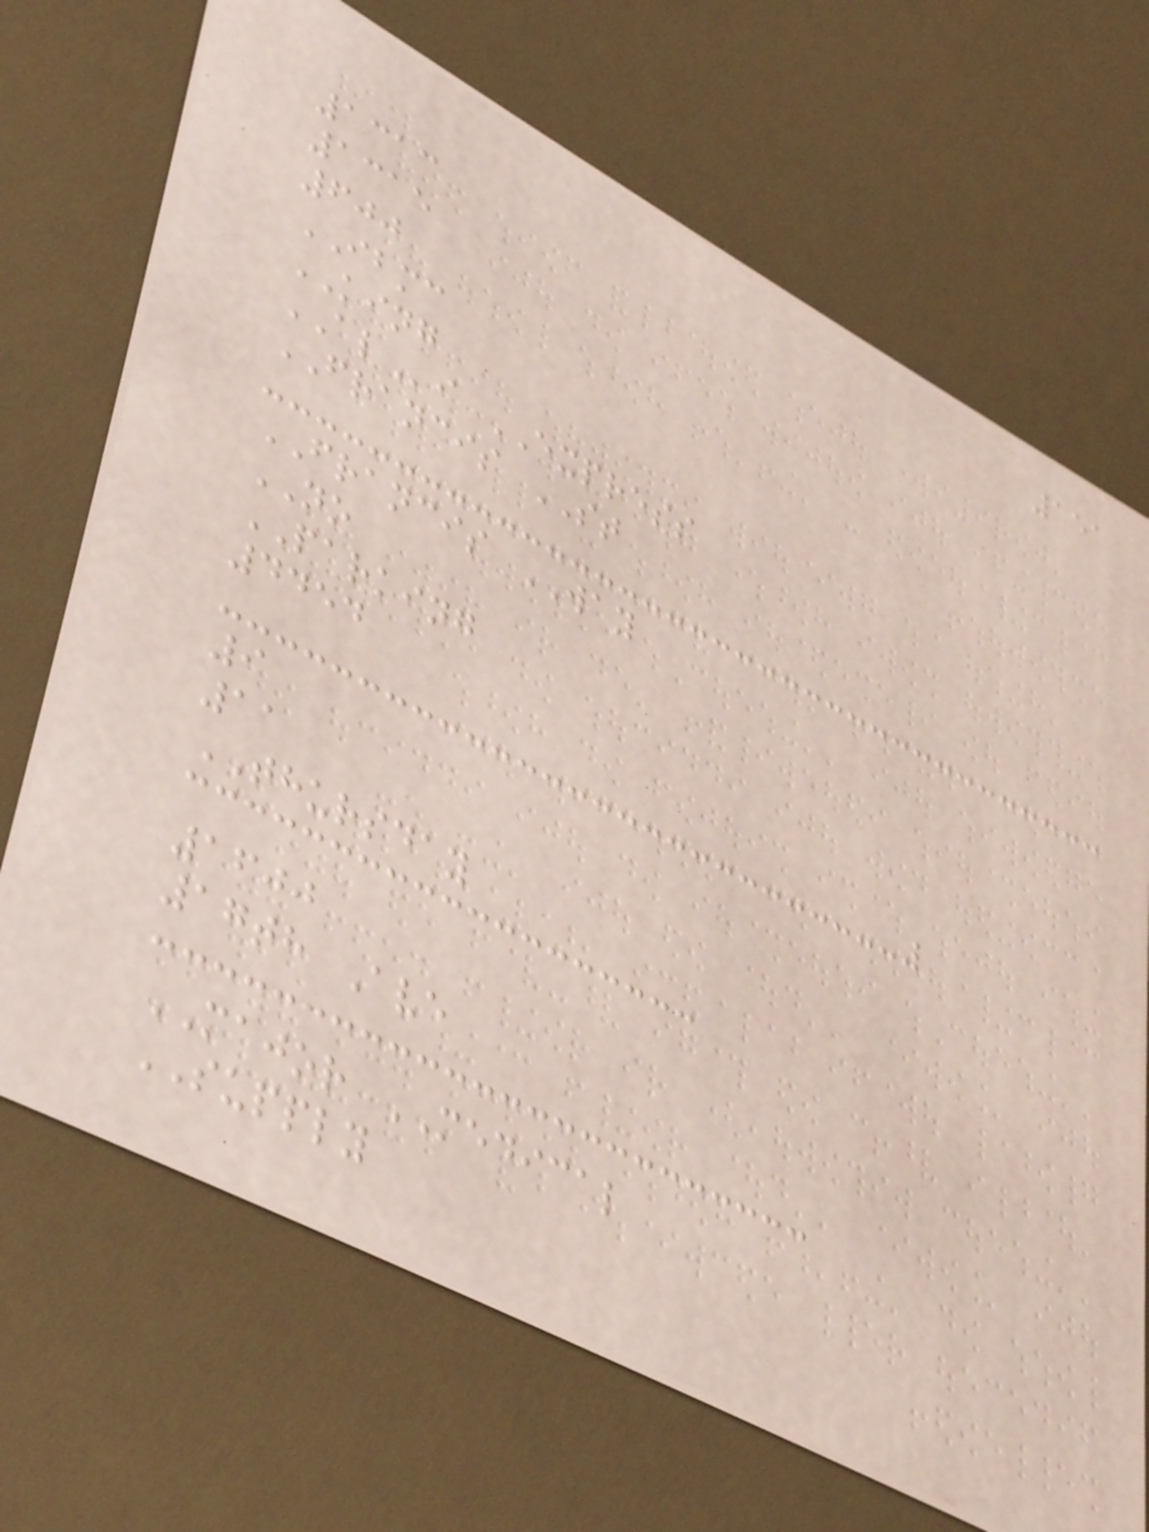151
1313
1315
600
IBMC
KING
ALi EXPRESS
FRANCIS ST
FRANCIS WAY
NO
PARKING
4454
9
11
THURSDAY
1600
17th Ave
MAJOR MEDICAL
SUPPLY
